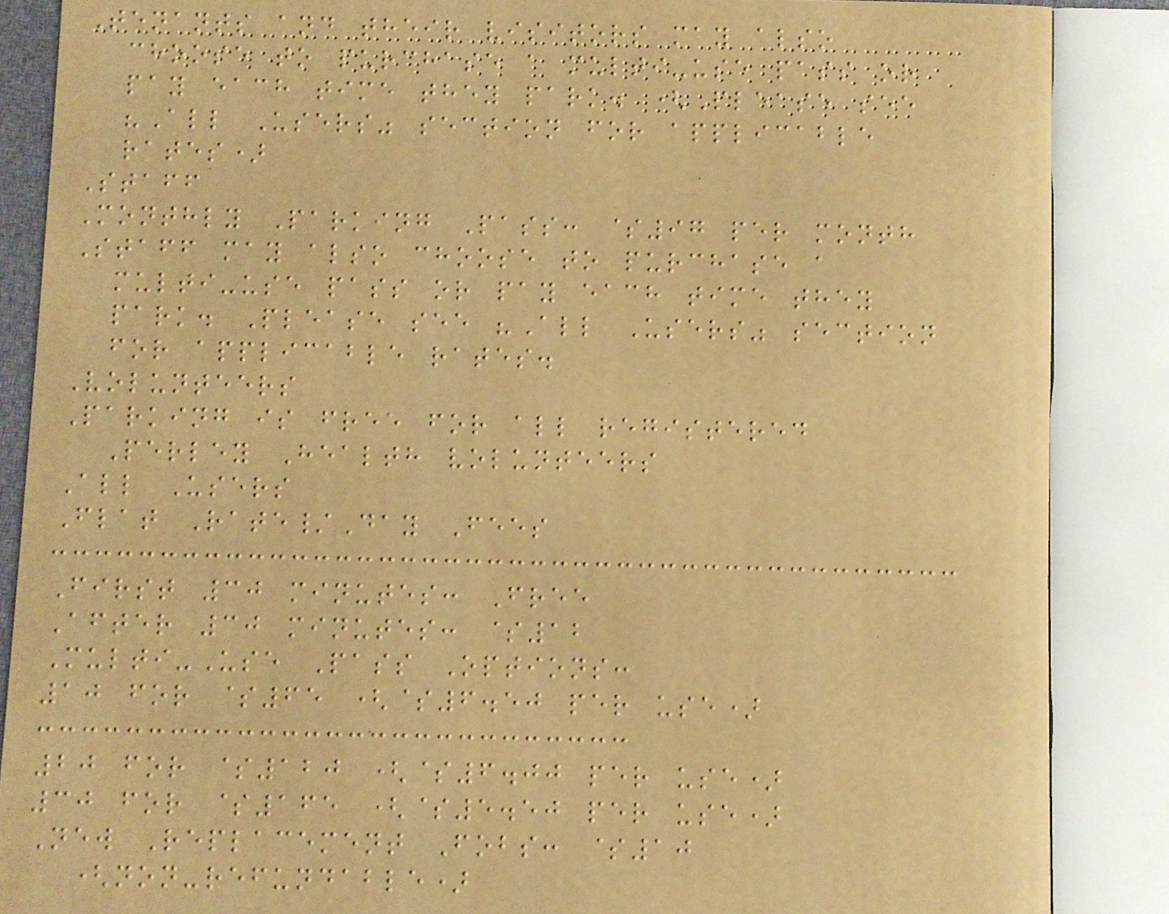Tenants and their visitors may also
choose to purchase a multi-use pass or
pay each time they park. (Please see
"All Users" section for applicable
rates)
Staff
Monthly Parking Pass: $97 per month
Staff may also choose to purchase a
multi-use pass or pay each time they
park. Please see "All Users" section
for applicable rates.
Volunteers
Parking is free for all registered
Perley Health volunteers
All Users
Flat Rate/Day Fees
First 30 minutes: Free
After 30 minutes: $12
Multi-Use Pass Options:
10 for $65 ($6.50 per use)
20 for $120 ($6.00 per use)
30 for $165 ($5.50 per use)
New Replacement Fobs: $10
(non-refundable)
